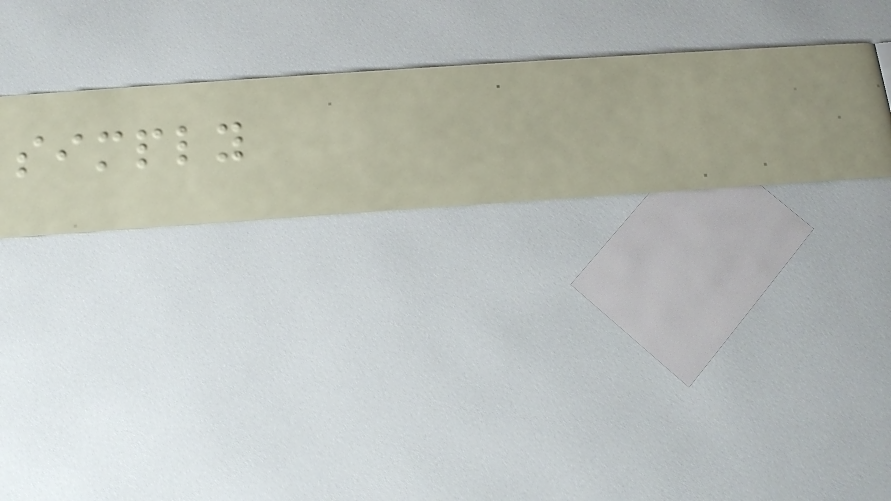simply
